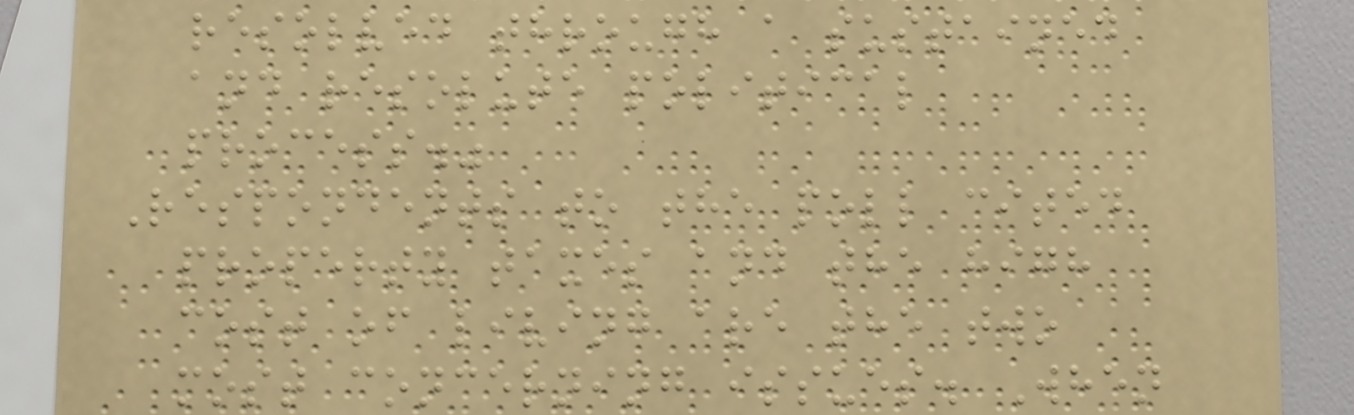resolved through a sustained
and resolute political
process."
Respondents to the poll cited
property taxes and the high
cost of living are the two
most concerning issues. When
